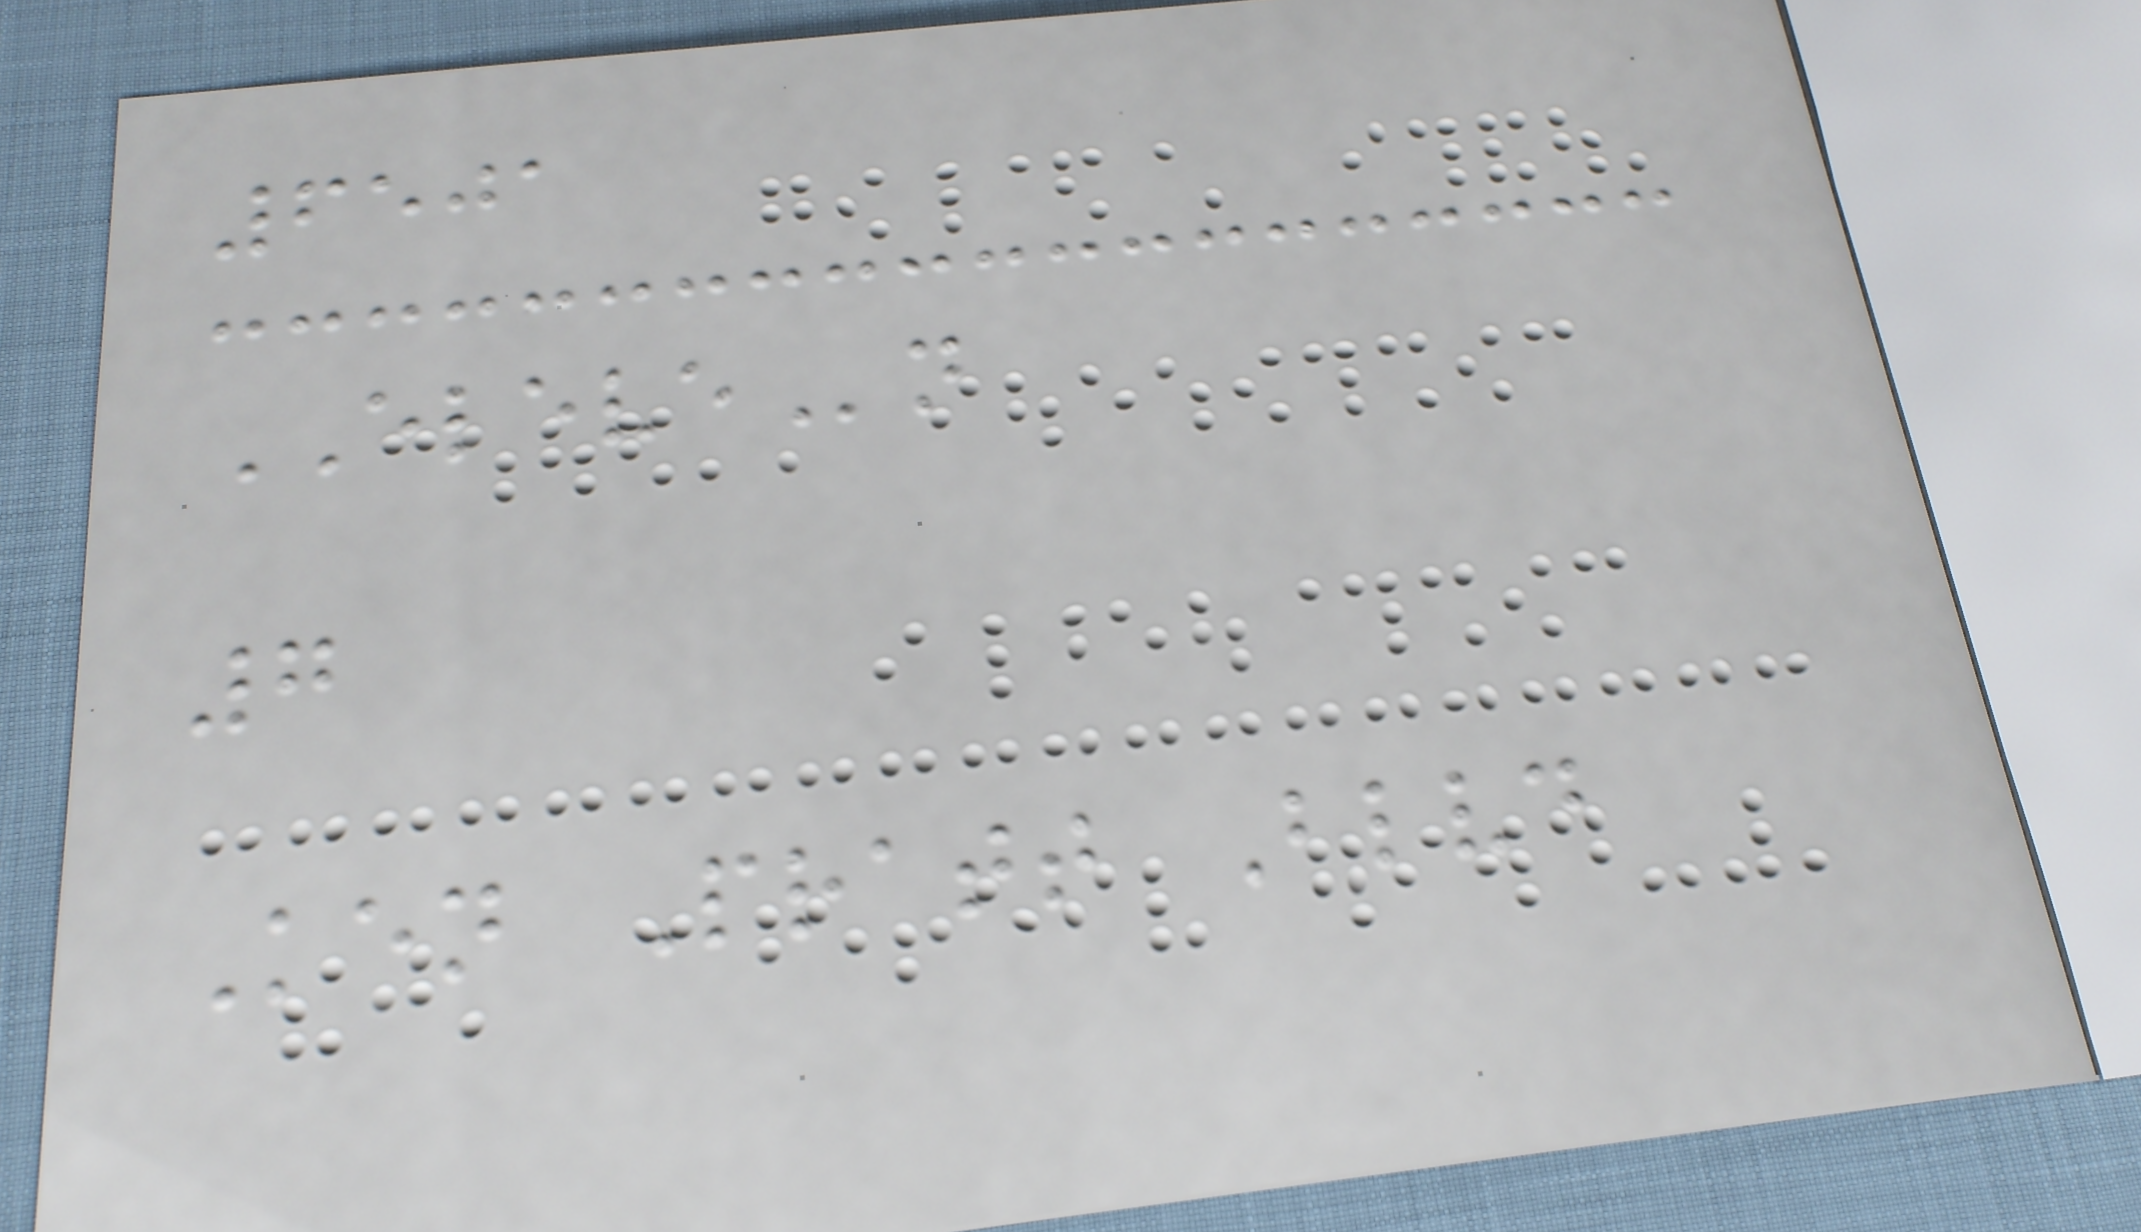6501
ELEVEn
7
Ken Pratt Blvd
